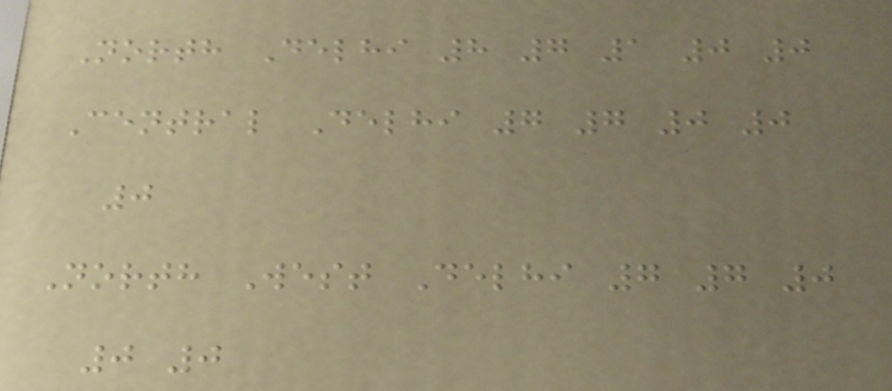North Delhi 8 7 1 0 0
Central Delhi 7 7 0 0
0
North West Delhi 7 7 0
0 0
